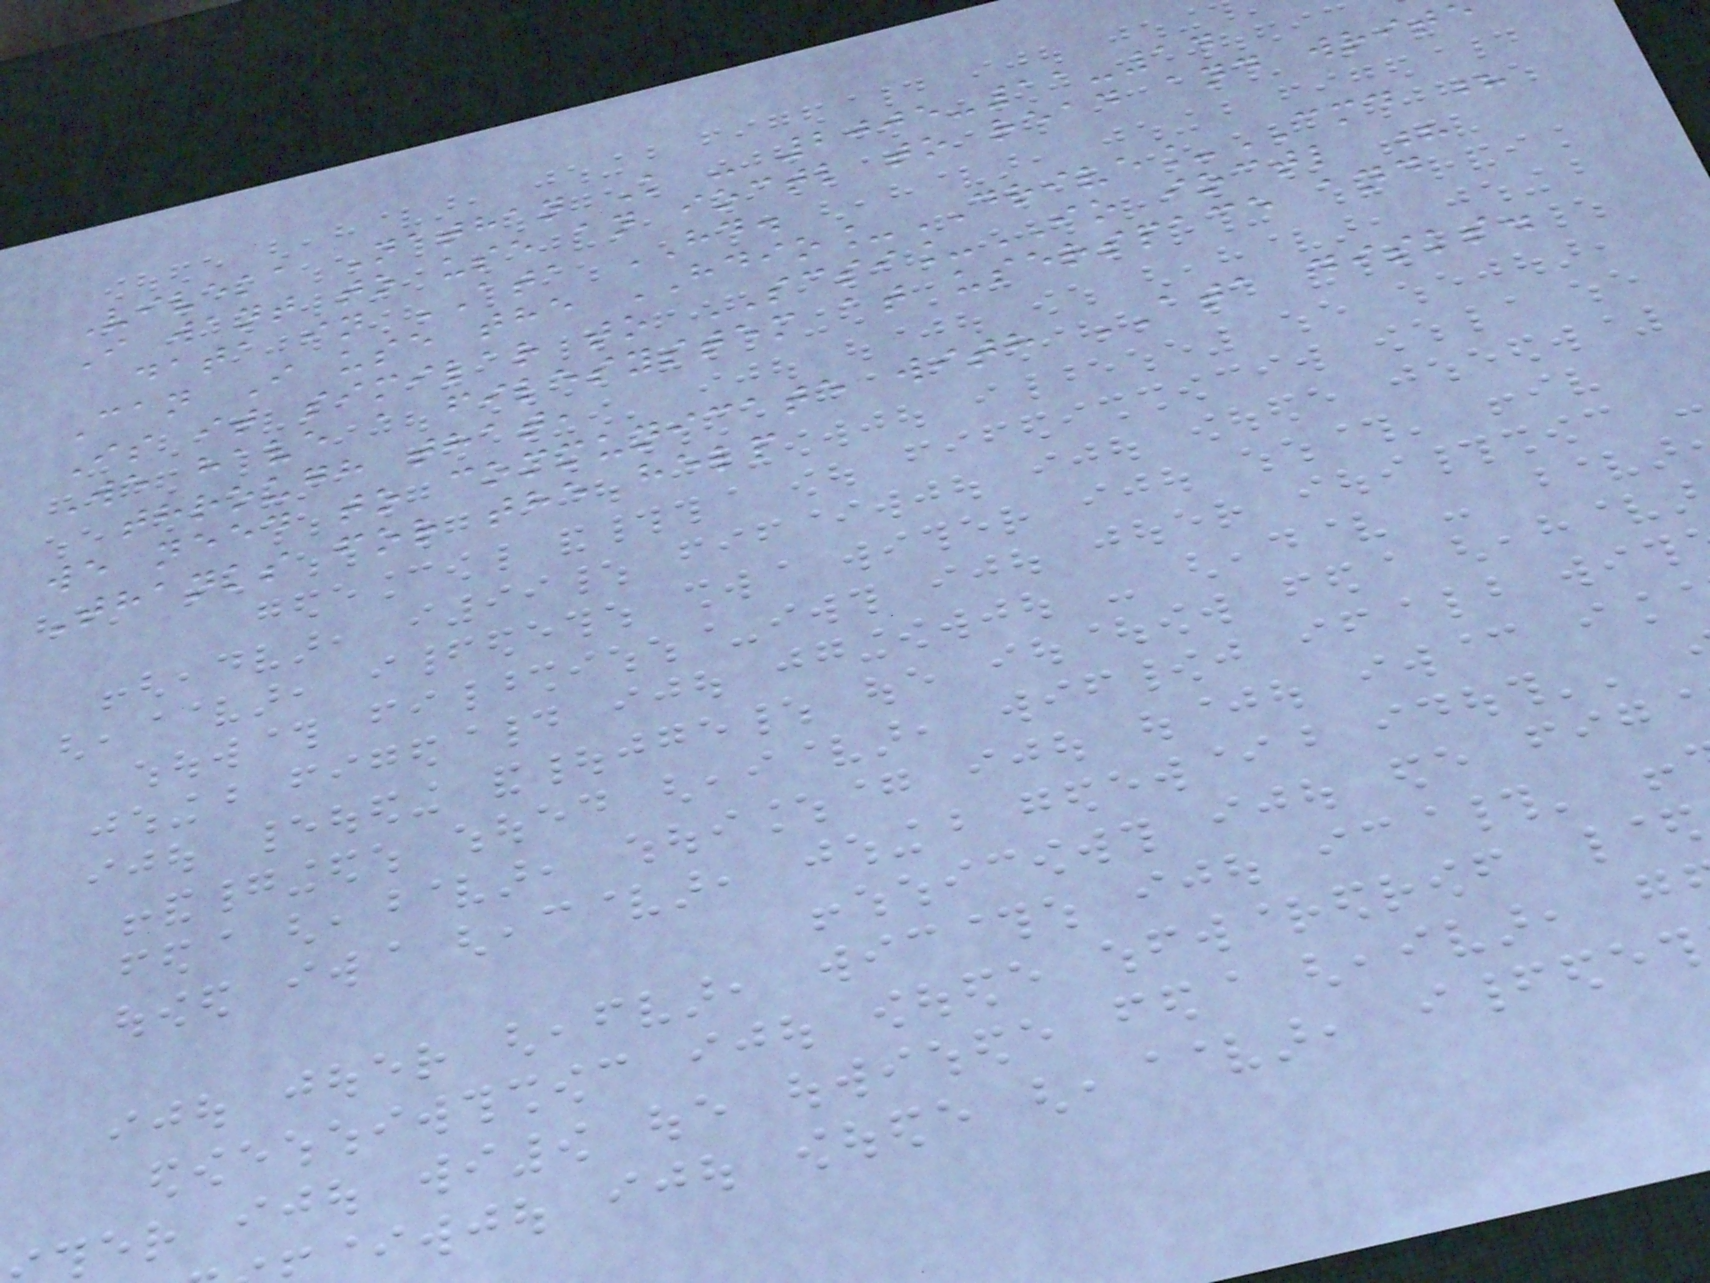Viveka Nathan K - 2005-11-14
I want to use an ioctl to read and writ
data in ATA HD.
Can I use the HDIO_DRIVE_CMD ?
Is it similar to SCSI_IO ioctl ?
We have a filesystem at userspace and
through that,
we need to communicate with ATA disks.
Thanks for the help
